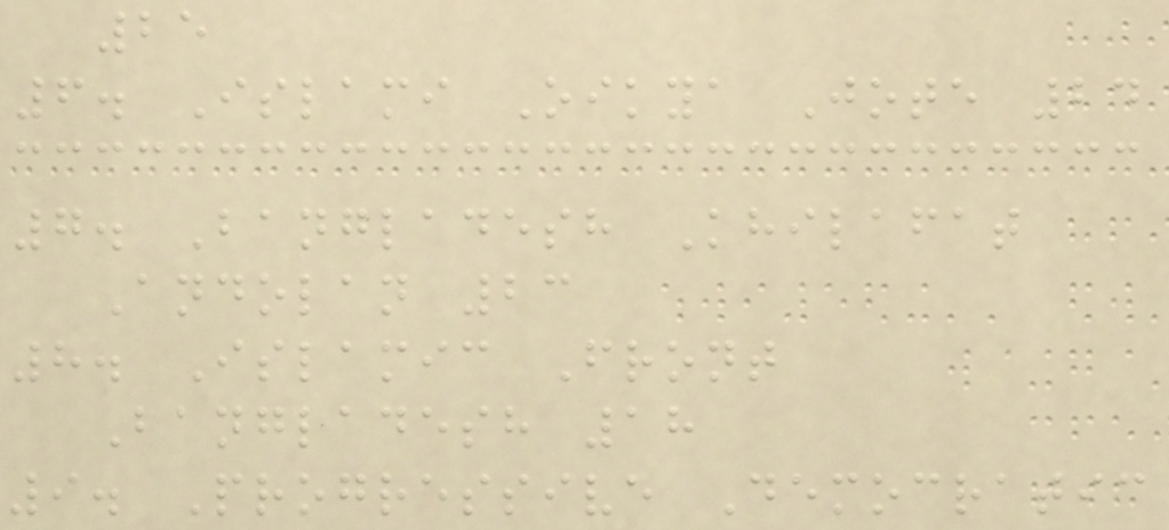25
6. Islami Oikya Jote 24
7. Bangladesh Khilafat
Andolan 23
8. Islamic Front
Bangladesh 18
9. Progressive Democratic
